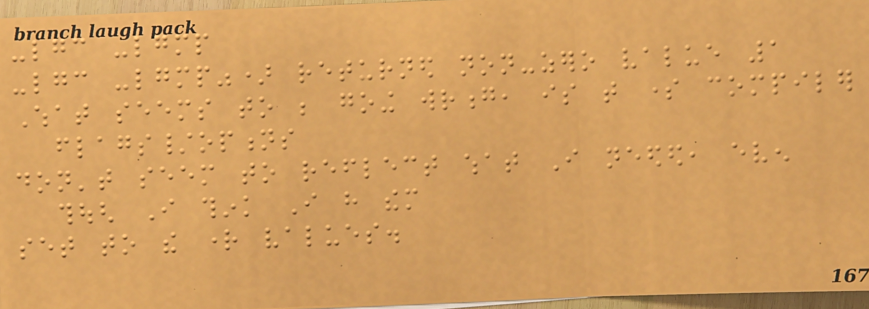-lgc -lgmp
-lgc -lgmp") returned non-zero value 1
What seems to be going wrong, is that some compiler
flags/options
don't seem to reflect what I needed, even
though I think I have them
set to the right values.
